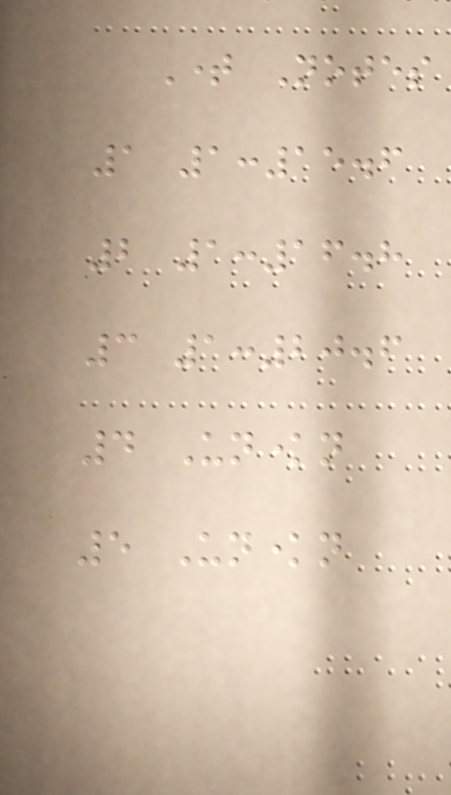Time Notes
1 1:15.6
2 1:16.8
3 1:20.6
4 Unknown
5 Unknown
